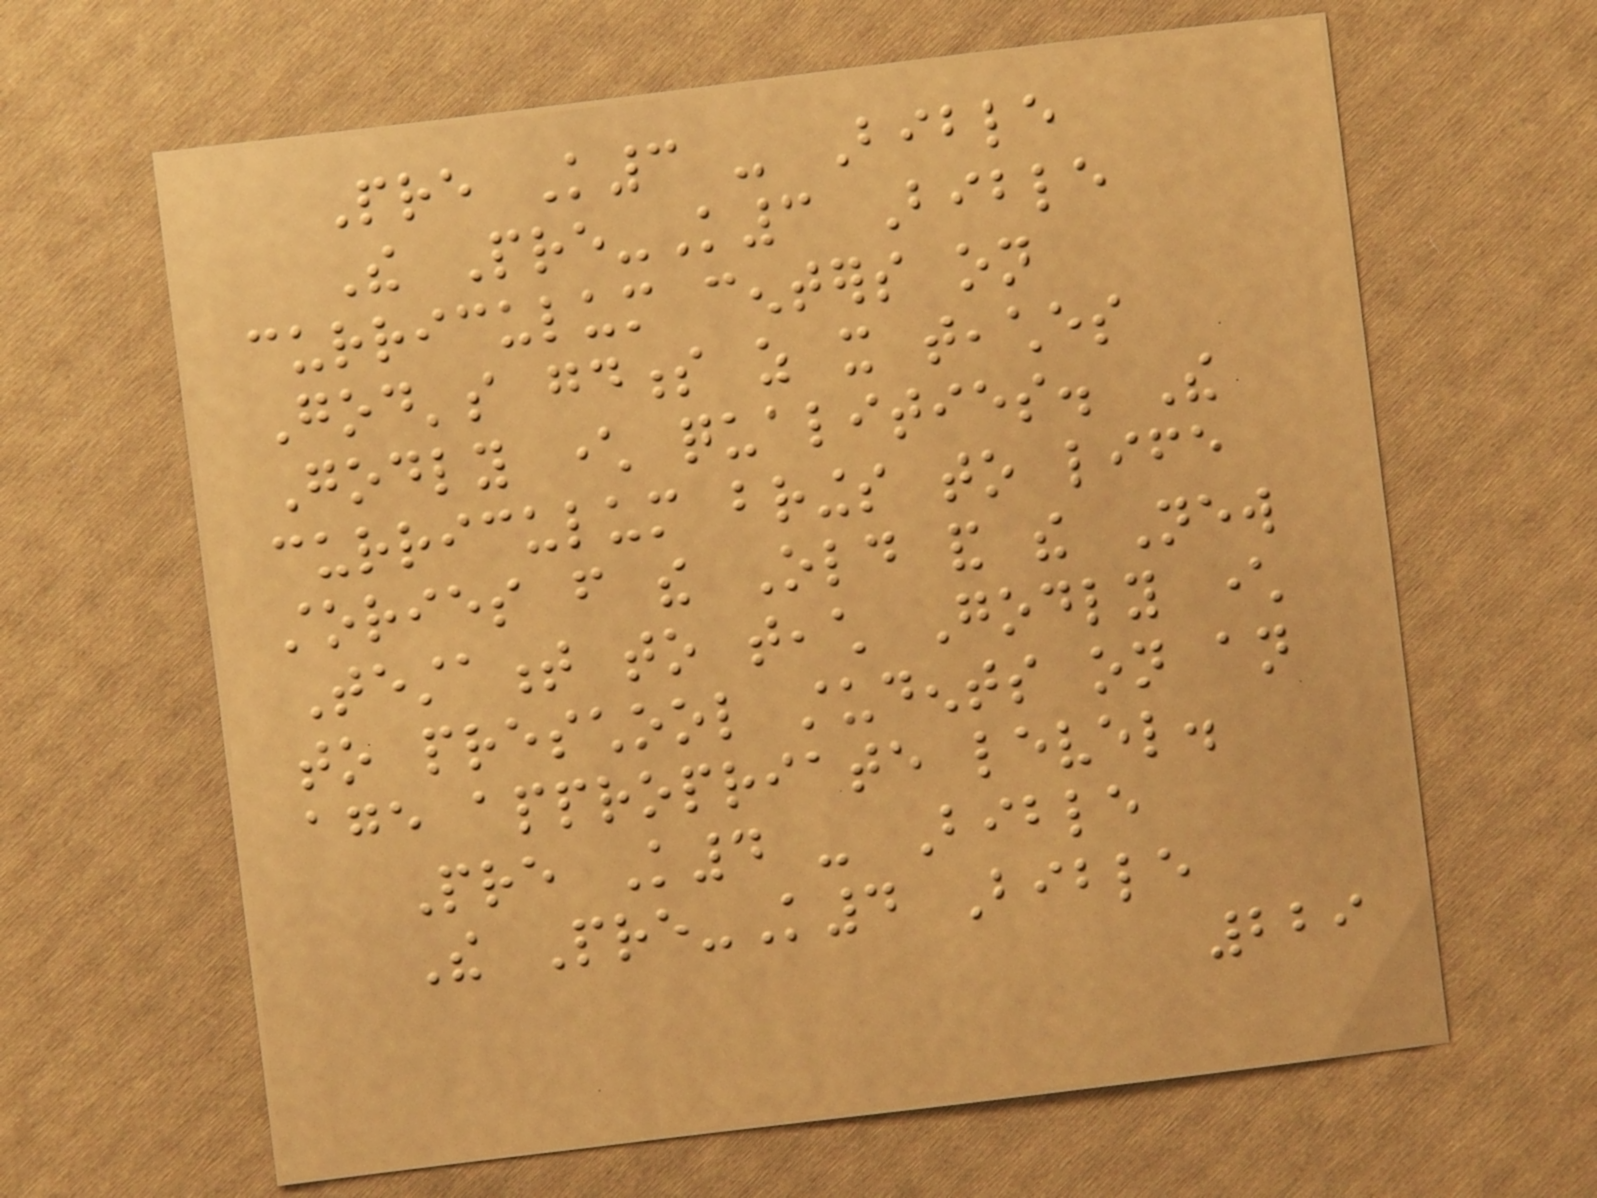Pre K3 - Bible
The Pre-K3 Bible
curriculum centers on
God's goodness as it teaches
Godly character qualities. The
curriculum brings to life
stories from the Old and the New
Testament to teach Godly character
to preschool students on an
age appropriate level.
Pre K4 - Bible
The Pre-K4 Bible
229
